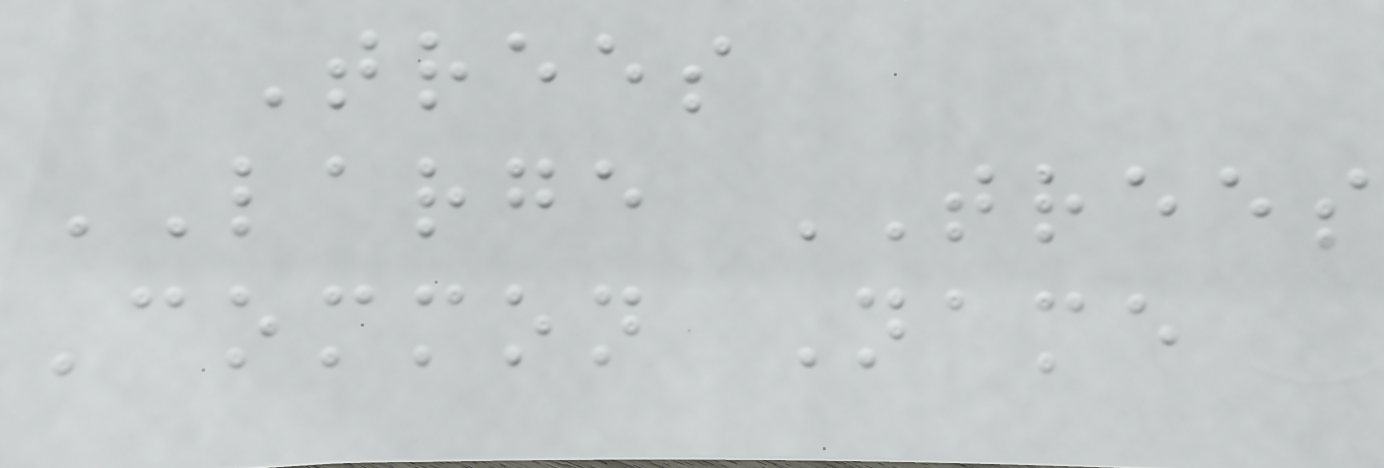Trees
LARGE TREES
Common Name
